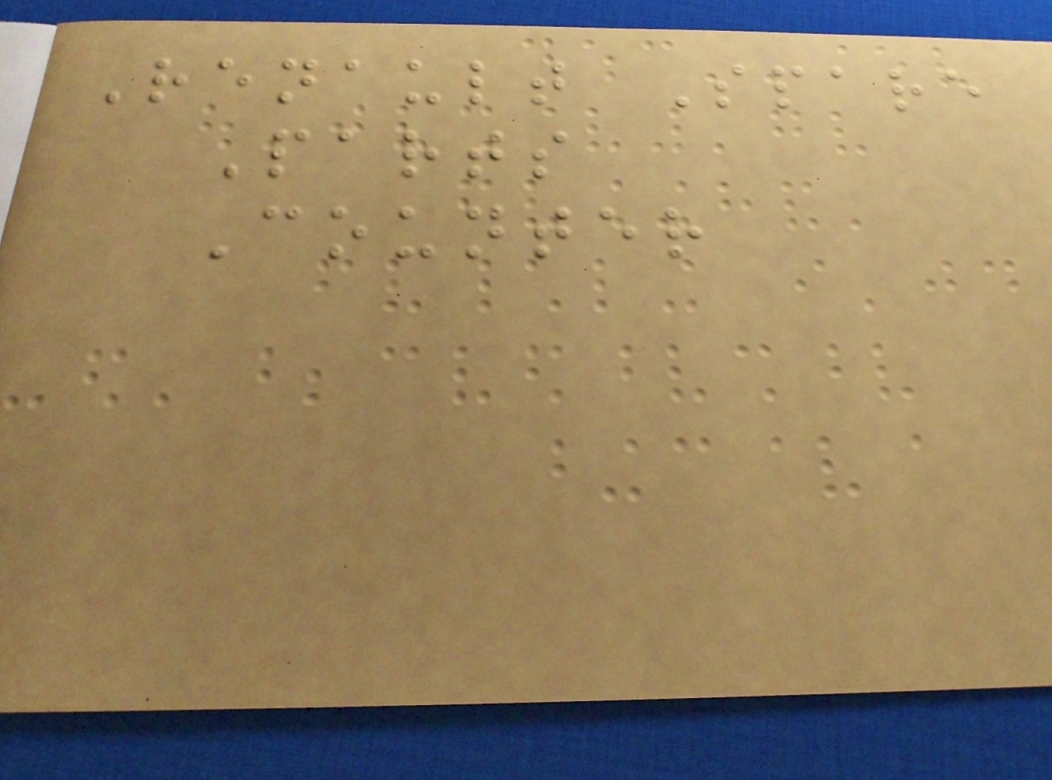Renault Spare
Parts
Counter
